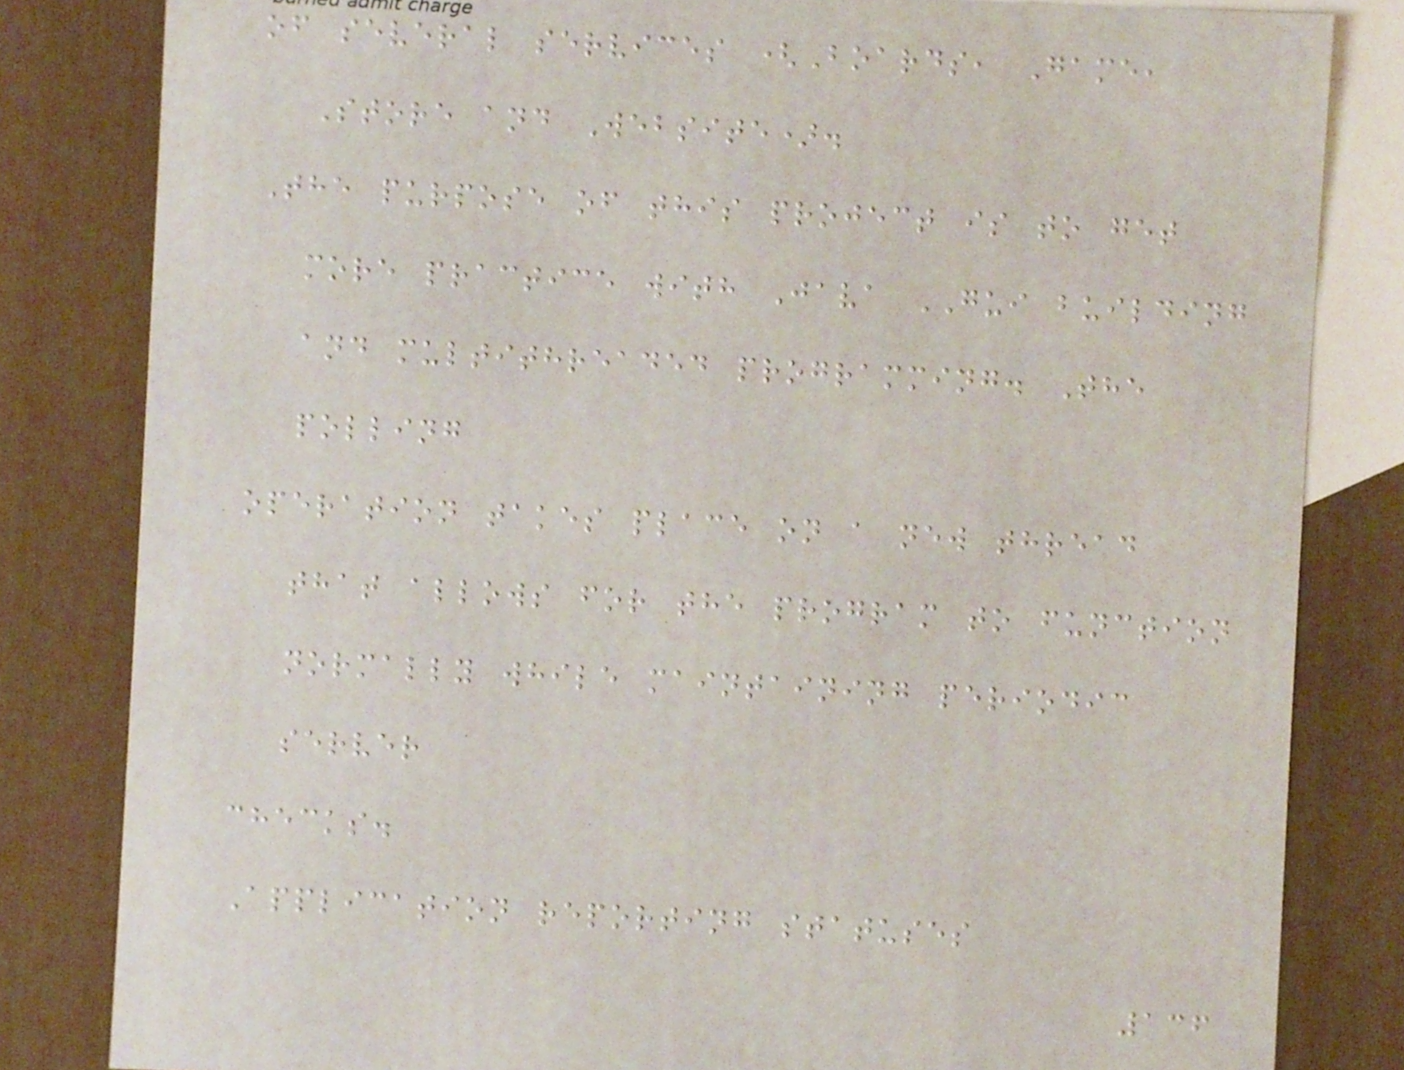of several services (Boards, Game,
Store and Website).
The purpose of this project is to get
more practice with Java GUI building
and multithreaded programming. The
polling
operation takes place on a new thread
that allows for the program to function
normally while maintaining periodic
server
checks.
Application reporting statuses
136
